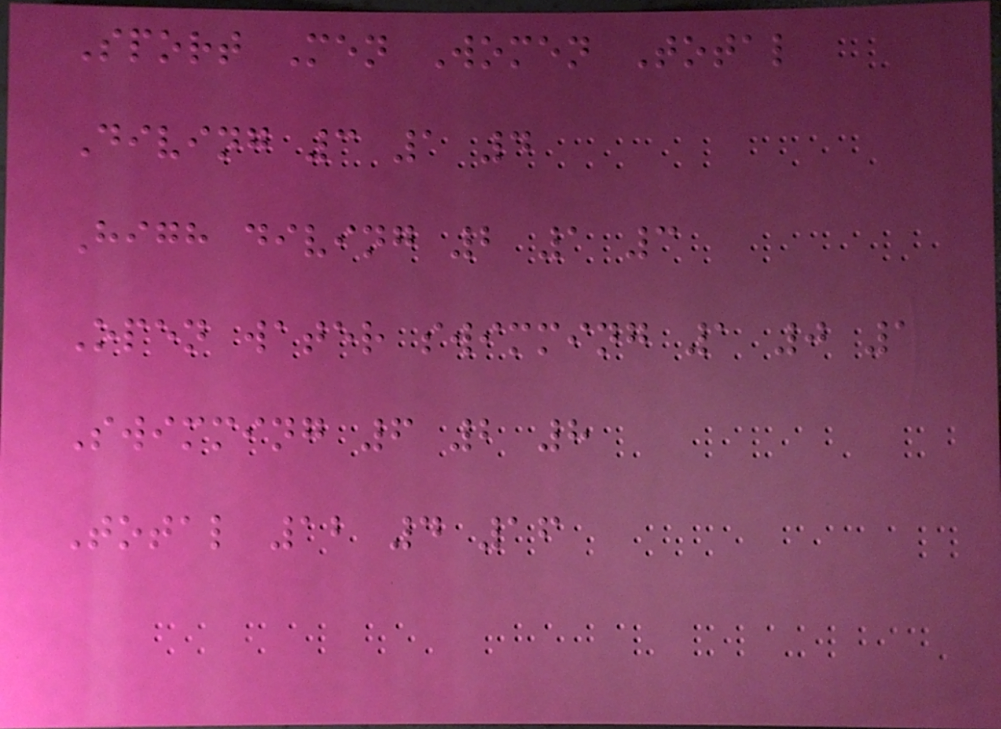Sport Men Women Total
Diving 3 1 4
High diving 2 1 3
Open water swimming 1 0 1
Swimming 6 2 8
Total 12 4 16
